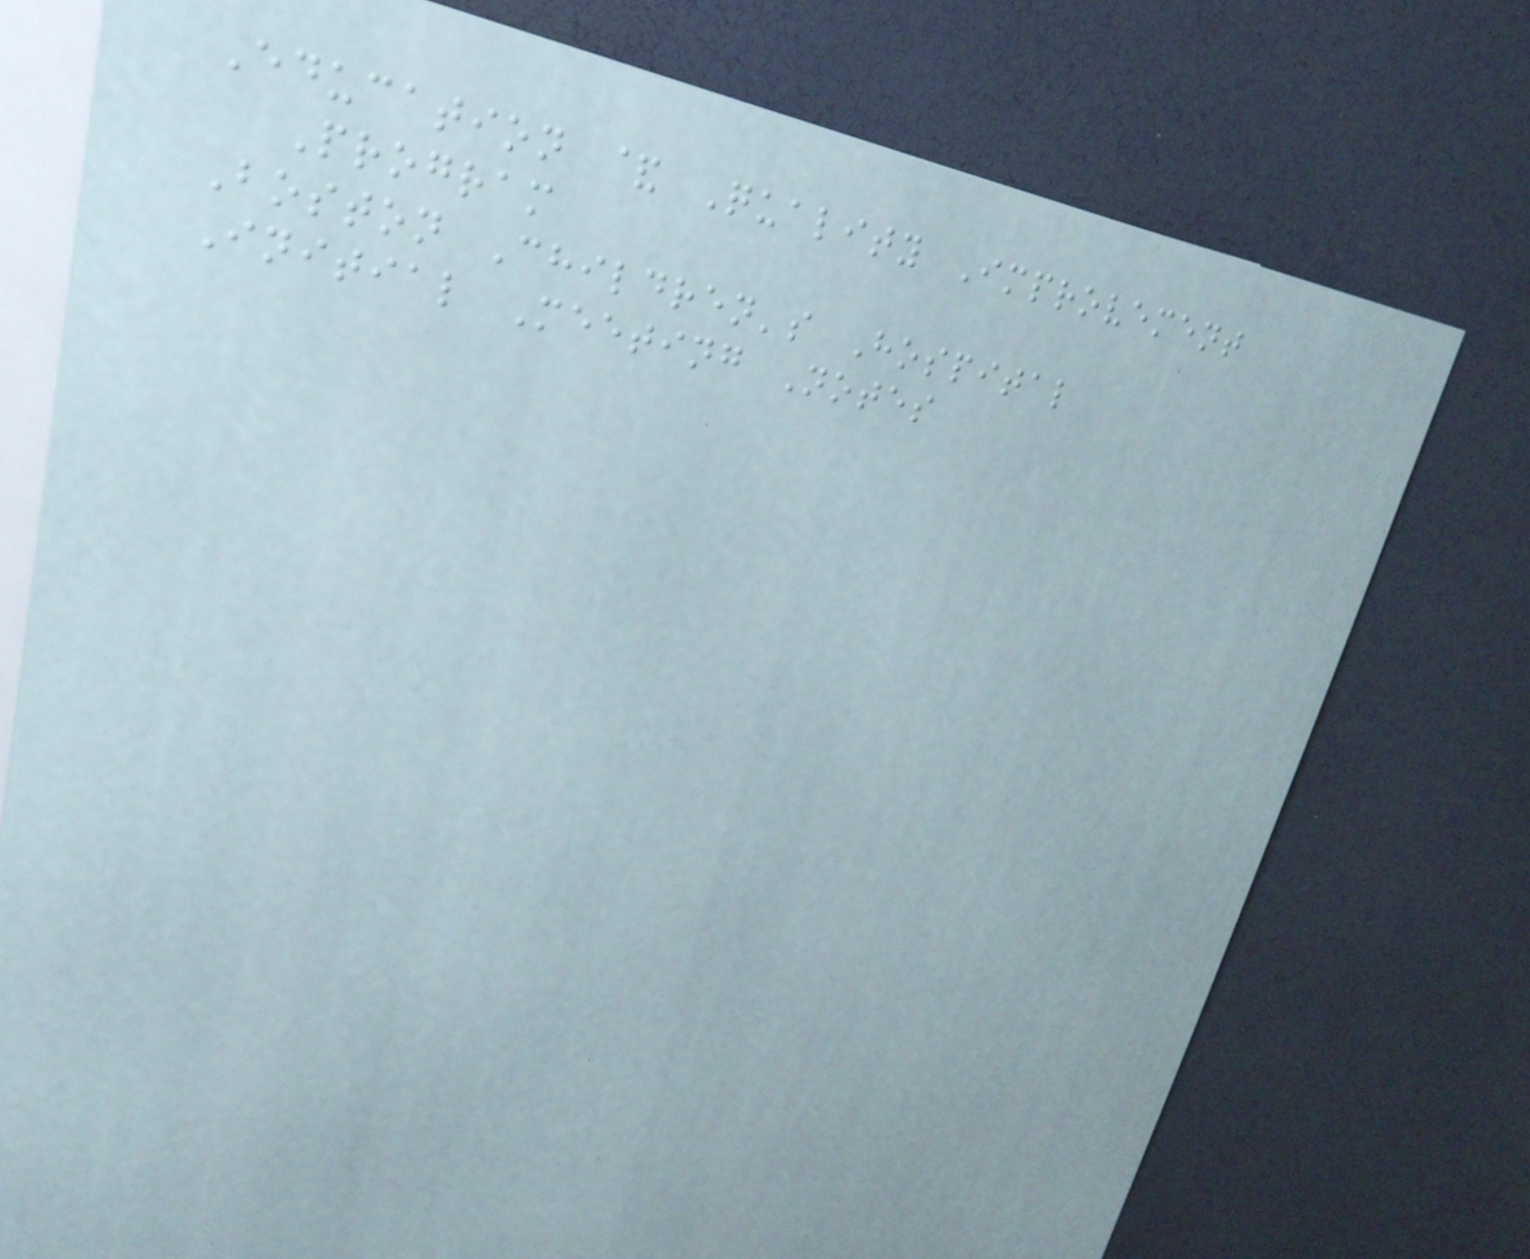Education & Quality Improvement
Program
Boston Children's Hospital
Initial Meeting Notes
